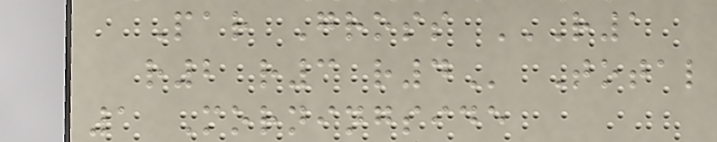Par Gross R1
R2 R3 R4 Total
1 Morningside
